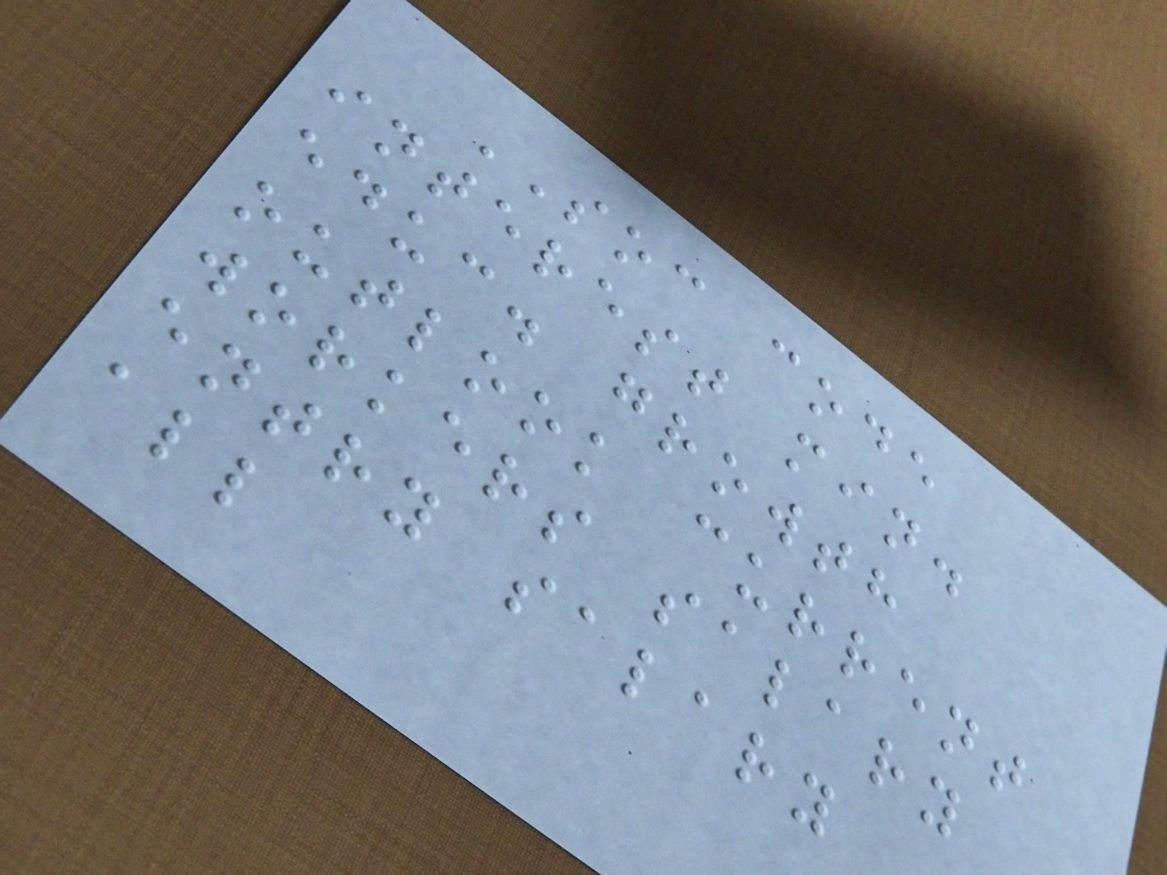SOC code
interest min.
educ. growth
outlook current
workers salary
entry salary
all
